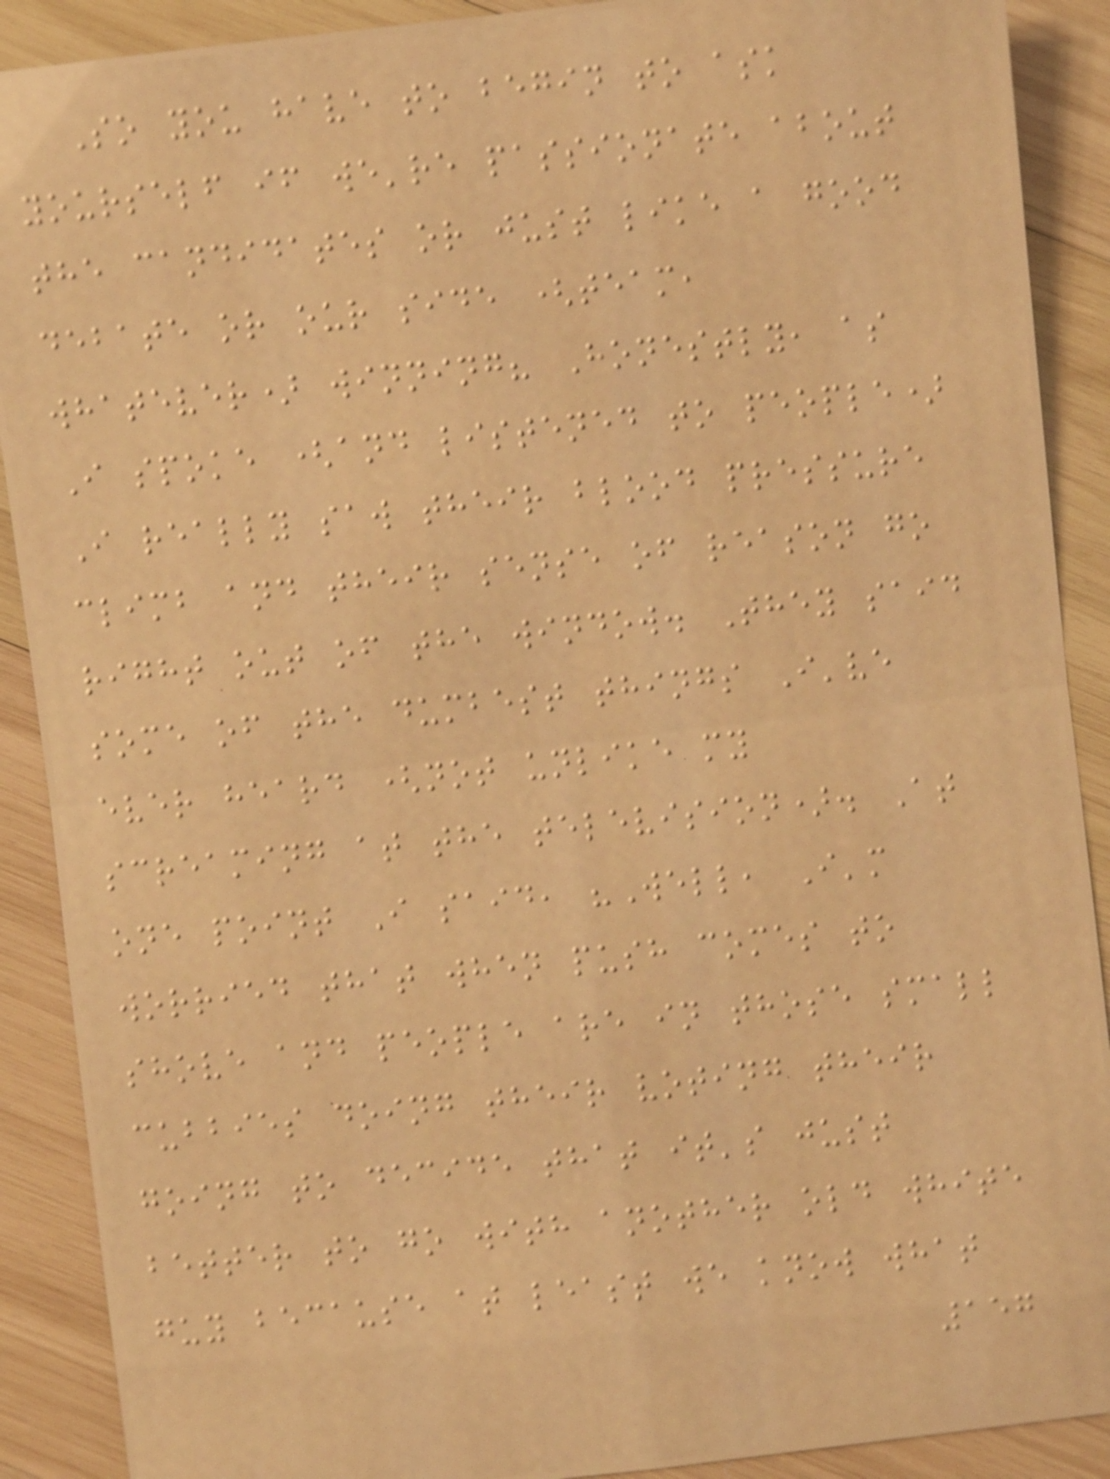So you have to begin to ask
yourself if we're passionate about
the candidates or just like a good
debate or our side (team,
whatever) winning? Honestly, as
I spoke (and listened to people)
I really saw their blood pressure
climb and their sense of reason go
right out of the window. They said
some of the dumbest things I've
ever heard (not unlike my
screaming at the television). At
one point I said, "Well, I'm
worried that when push comes to
shove and people are in those small
cubbies doing their voting their
going to decide that it's just
better to go with another old white
guy because at least we know what
157
